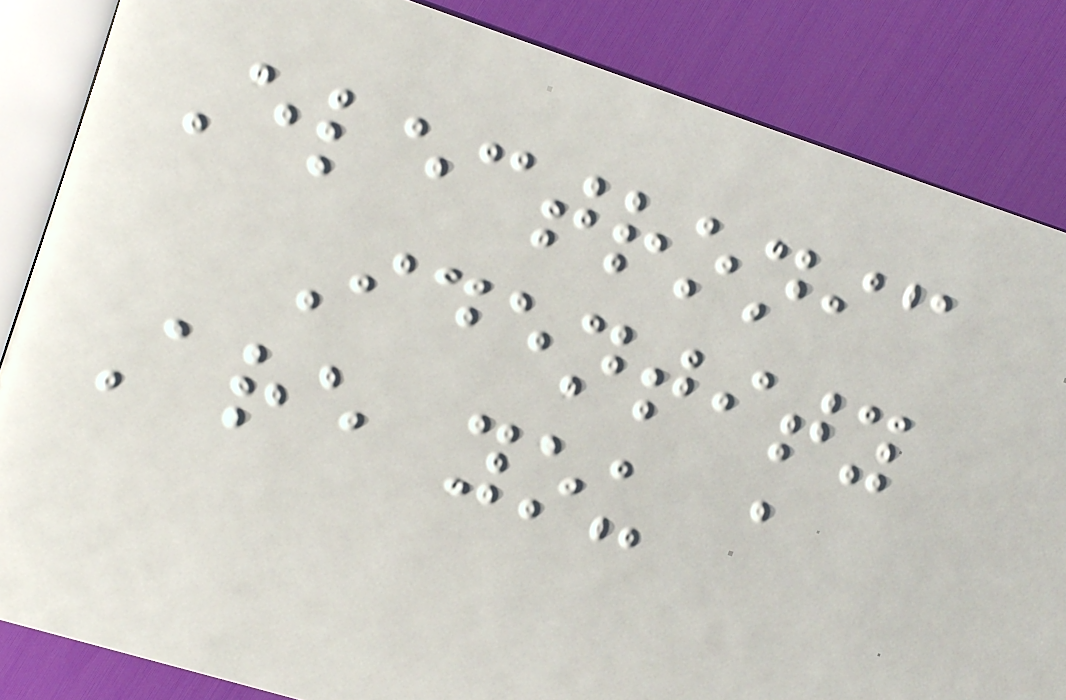Electronic
Identity
Are you a
